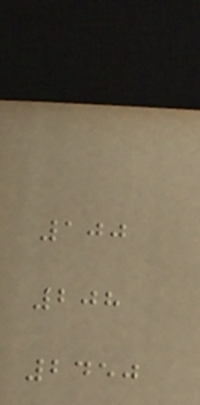100
208
2450
